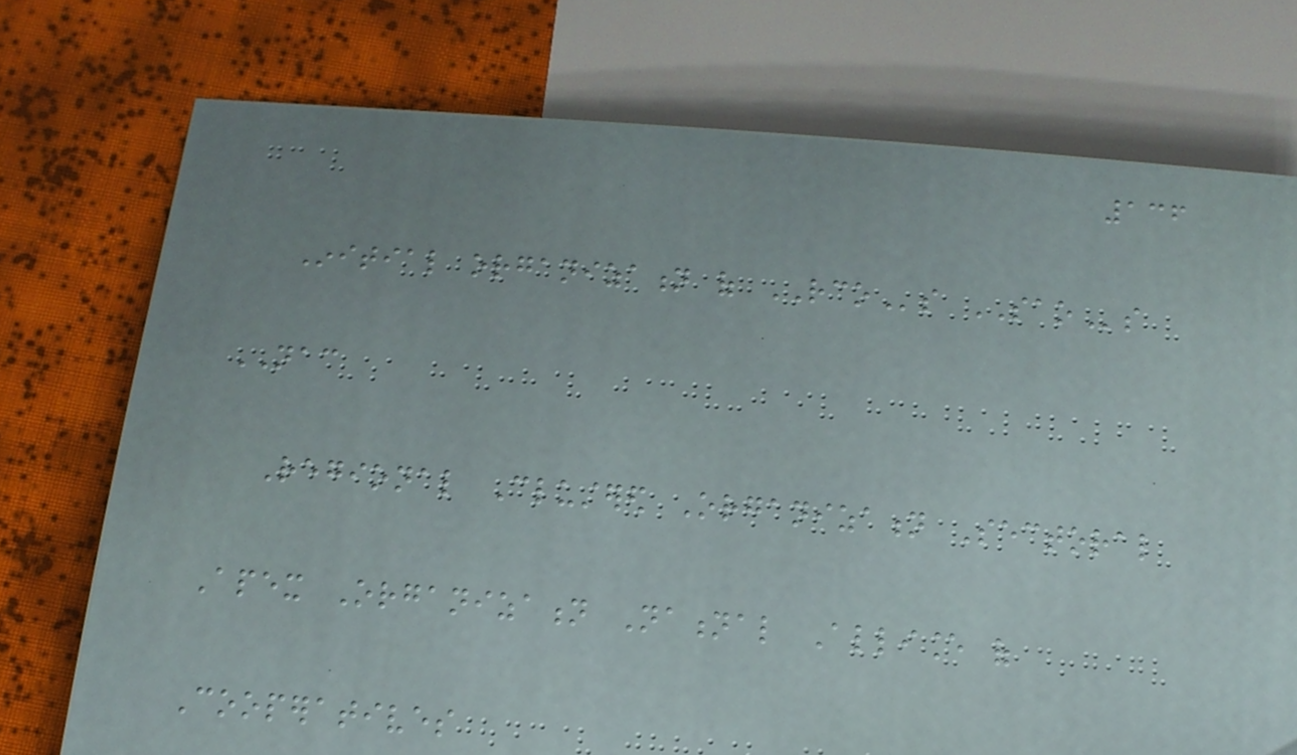136
Initial organization of RCOs SAOs
NAC
Regional Clustered Organization Sectoral
Apex Organization National Alliance of
Cooperatives
